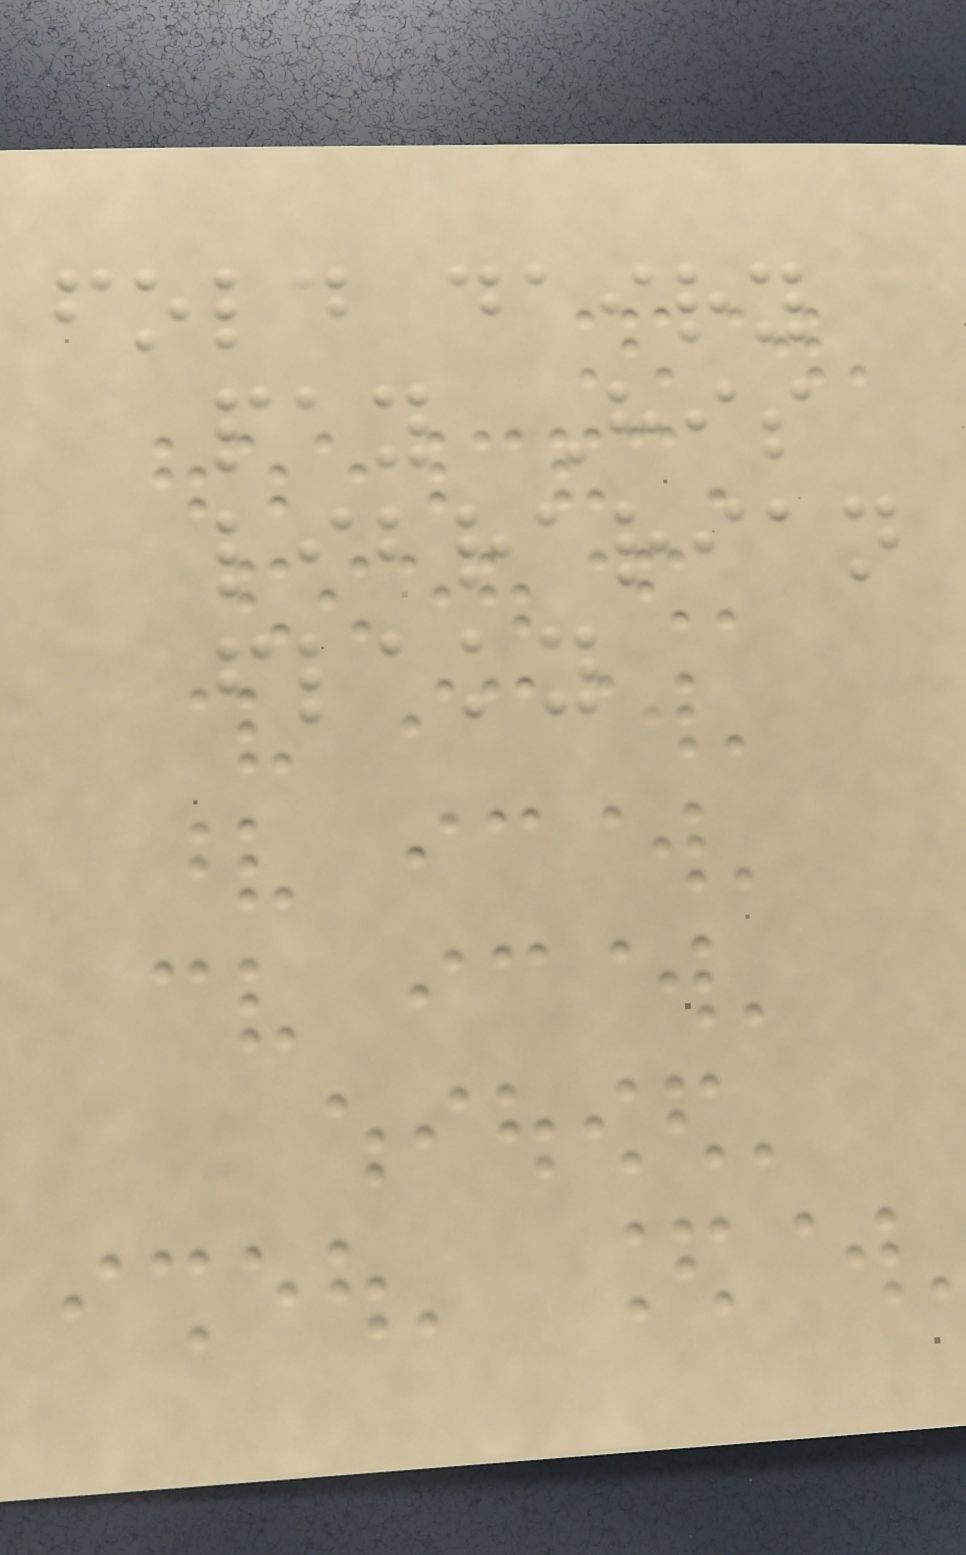fold dairy
pay His
librarian
flaky
